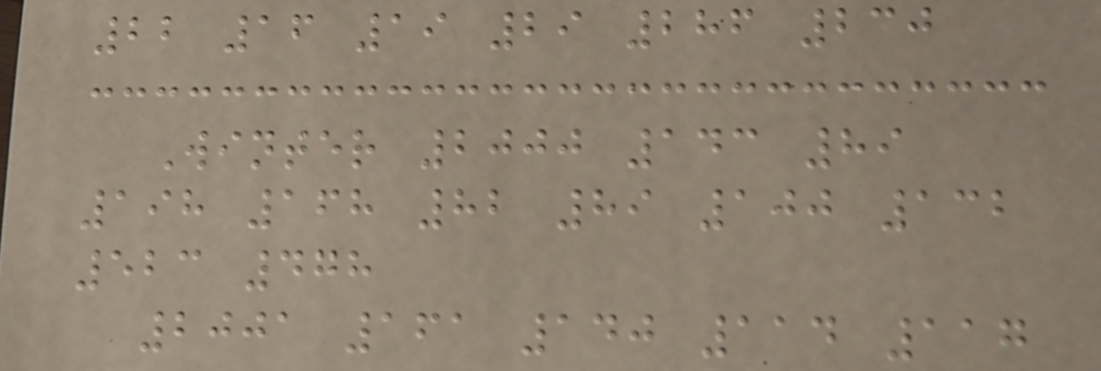22 16 19 29 286 230
Winter 2000 143 89
198 168 82 89 100 132
523 478
2001 161 140 114 117
